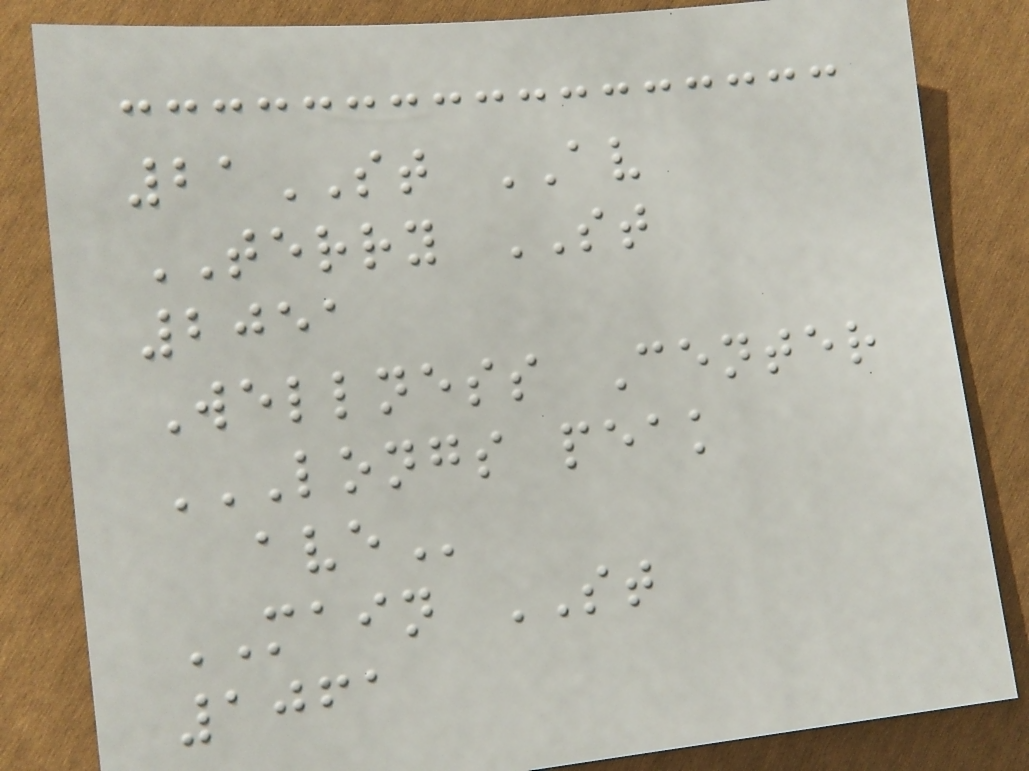21ST AV
TERRY ST
2051
Wellness Center
LONGS PEAK
AVE
MAIN ST
1061
